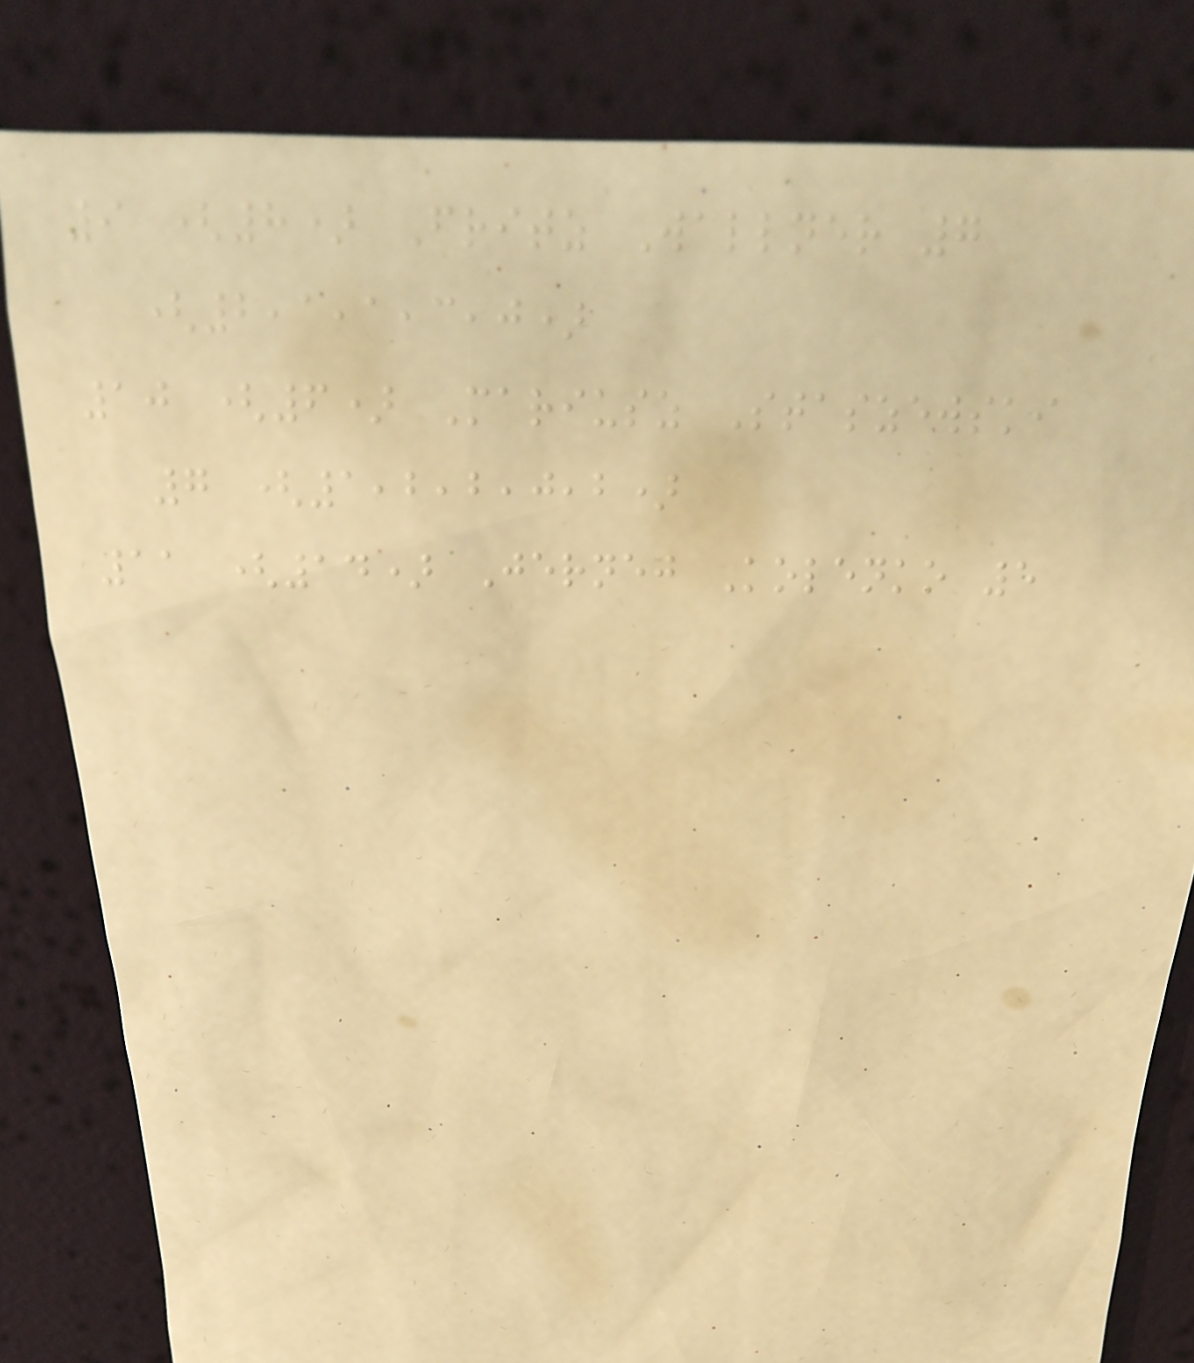9 (8) Fritz Wallner 7
(2,1,1,3,0)
10 (6) Mariusz Staszewski
7 (1,2,2,0,2)
11 (14) Jernej Kolenko 5
